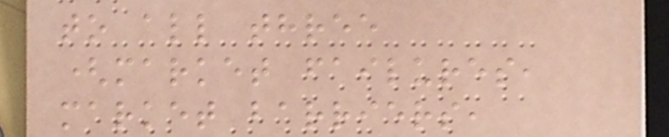to all three
(market failures,
market barriers,
